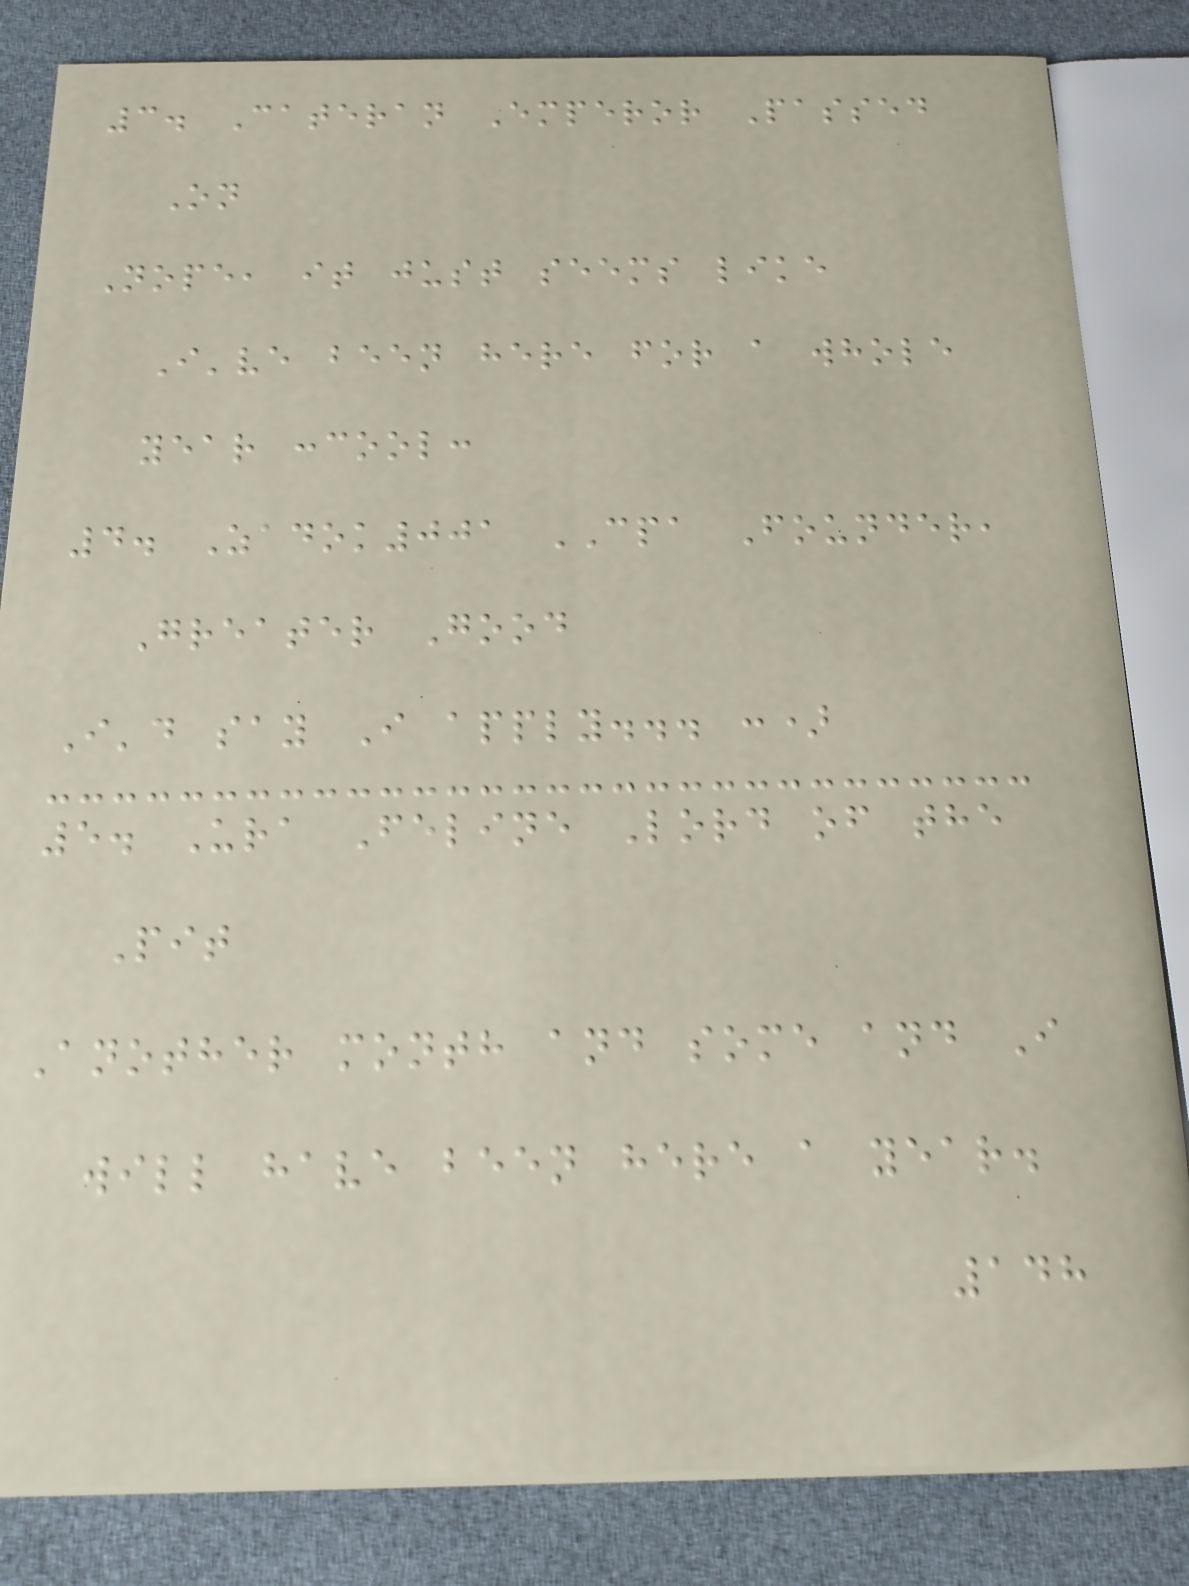3. Cateran Emperor Passed
On
Nope, it just seems like
I've been here for a whole
year :cool:
4. Zadok001 CPA Founder,
Greater Good
I'd say I apply... :)
5. Ura Feline Lord of the
Pit
Another month and some and I
will have been here a year.
148
